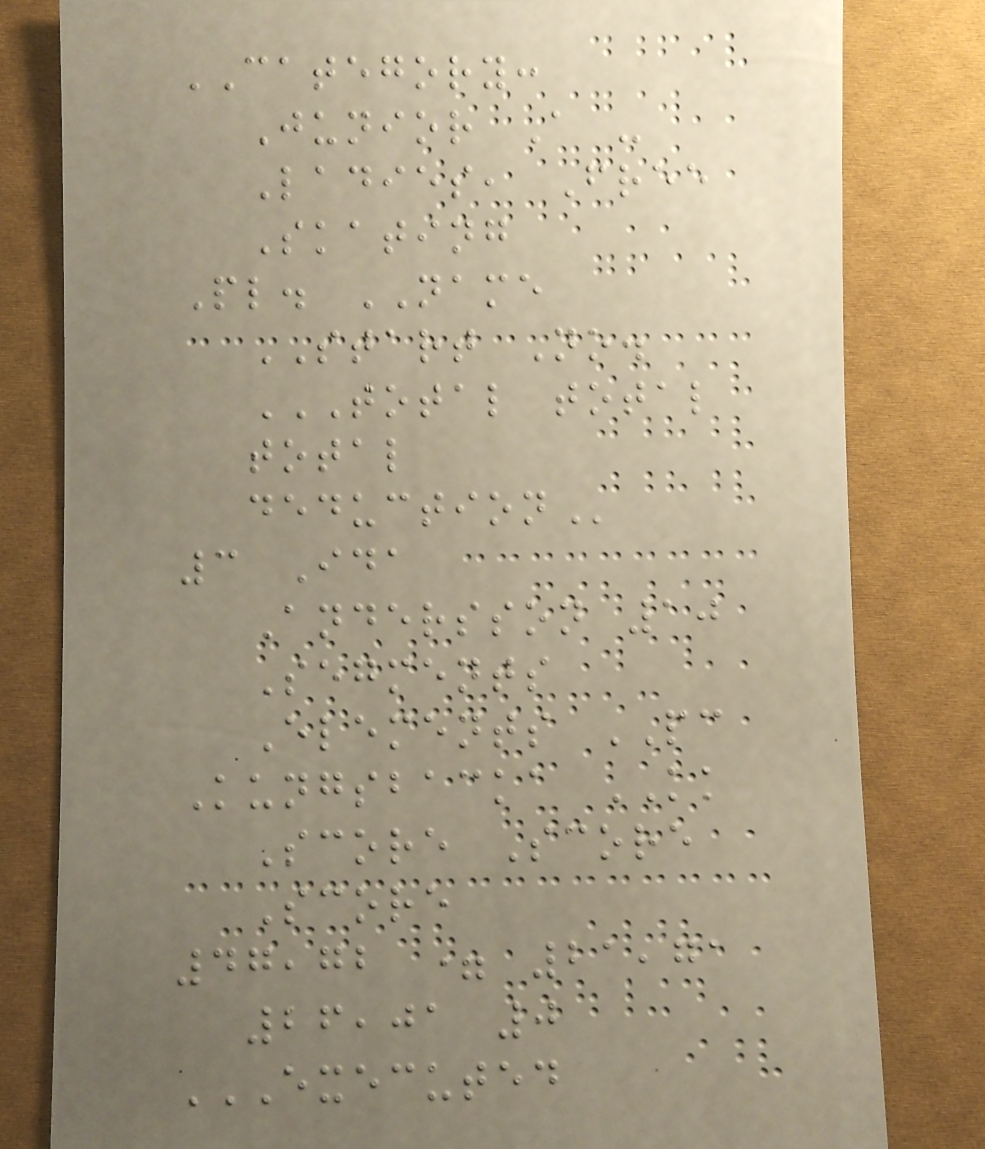CATEGORY:
Junior A -
Ladies, Free
Skating
Pl. NAME
START No.
TOTAL TOTAL
TOTAL
DEDUCTION
3 Ida
Andersson 10
Segments
Elements PC
Kungsbacka KK
Score Score
Score
47,72 = 21,71
26,01 0
EXECUTED
